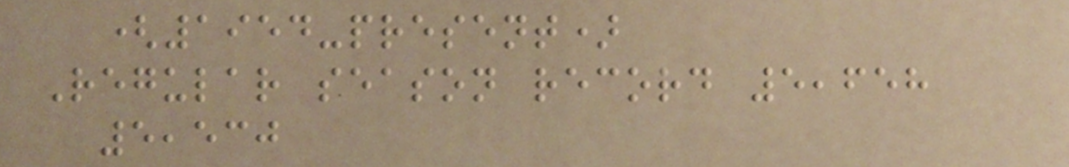(1954-present)
Regular season record 5,658
5,530
